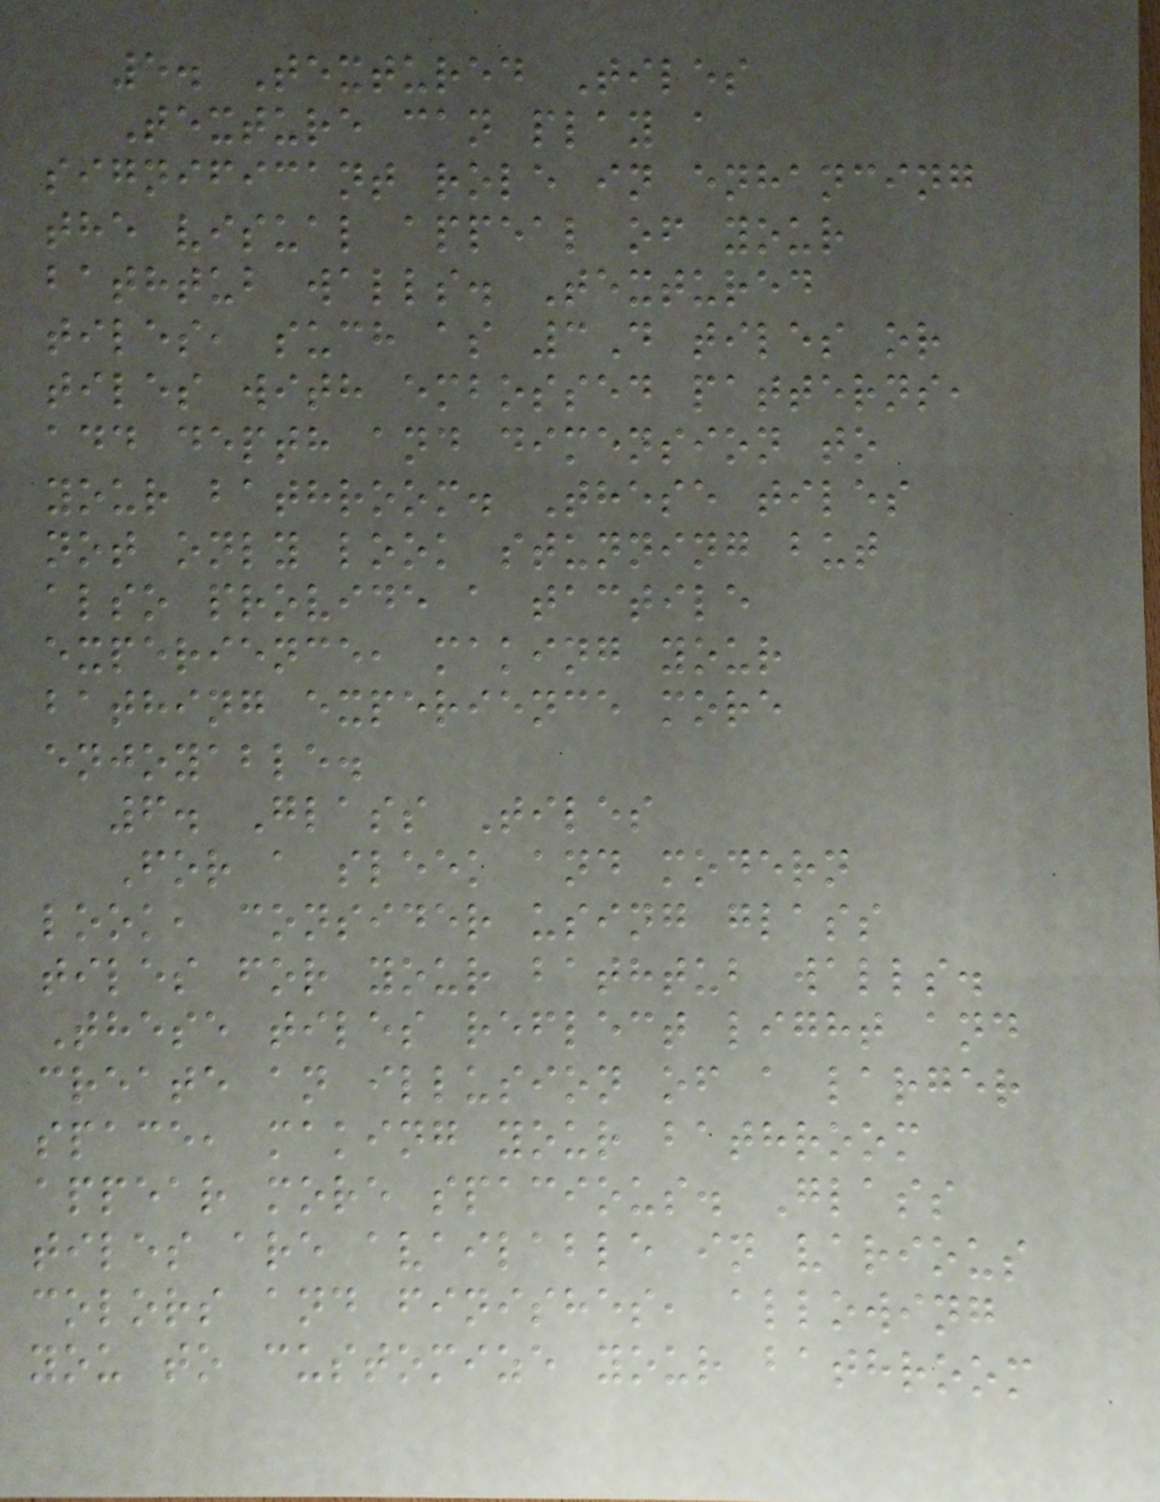5. Textured Tiles
Texture can play a
significant role in enhancing
the visual appeal of your
bathtub walls. Textured
tiles, such as 3D tiles or
tiles with embossed patterns,
add depth and dimension to
your bathroom. These tiles
not only look stunning but
also provide a tactile
experience, making your
bathing experience more
enjoyable.
6. Glass Tiles
For a sleek and modern
look, consider using glass
tiles for your bathtub walls.
These tiles reflect light and
create an illusion of a larger
space, making your bathroom
appear more spacious. Glass
tiles are available in various
colors and finishes, allowing
you to customize your bathroom
